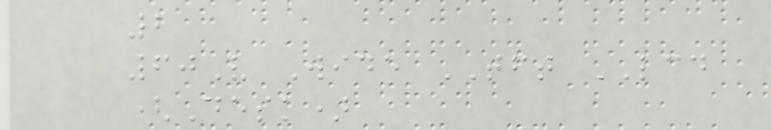2
60V Wide TFT LCD
(Desk)
